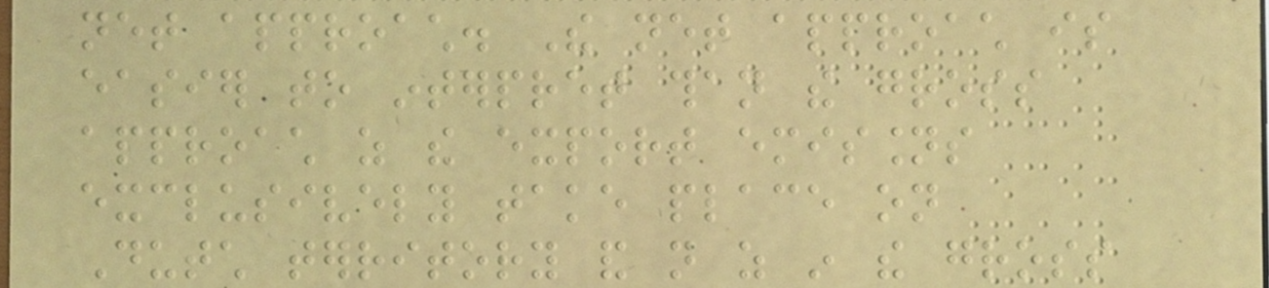net approach. The net approach is
easier to interpret than the gross
approach as the export emissions
exclusively take place on
Dutch territory and not as in the gross
